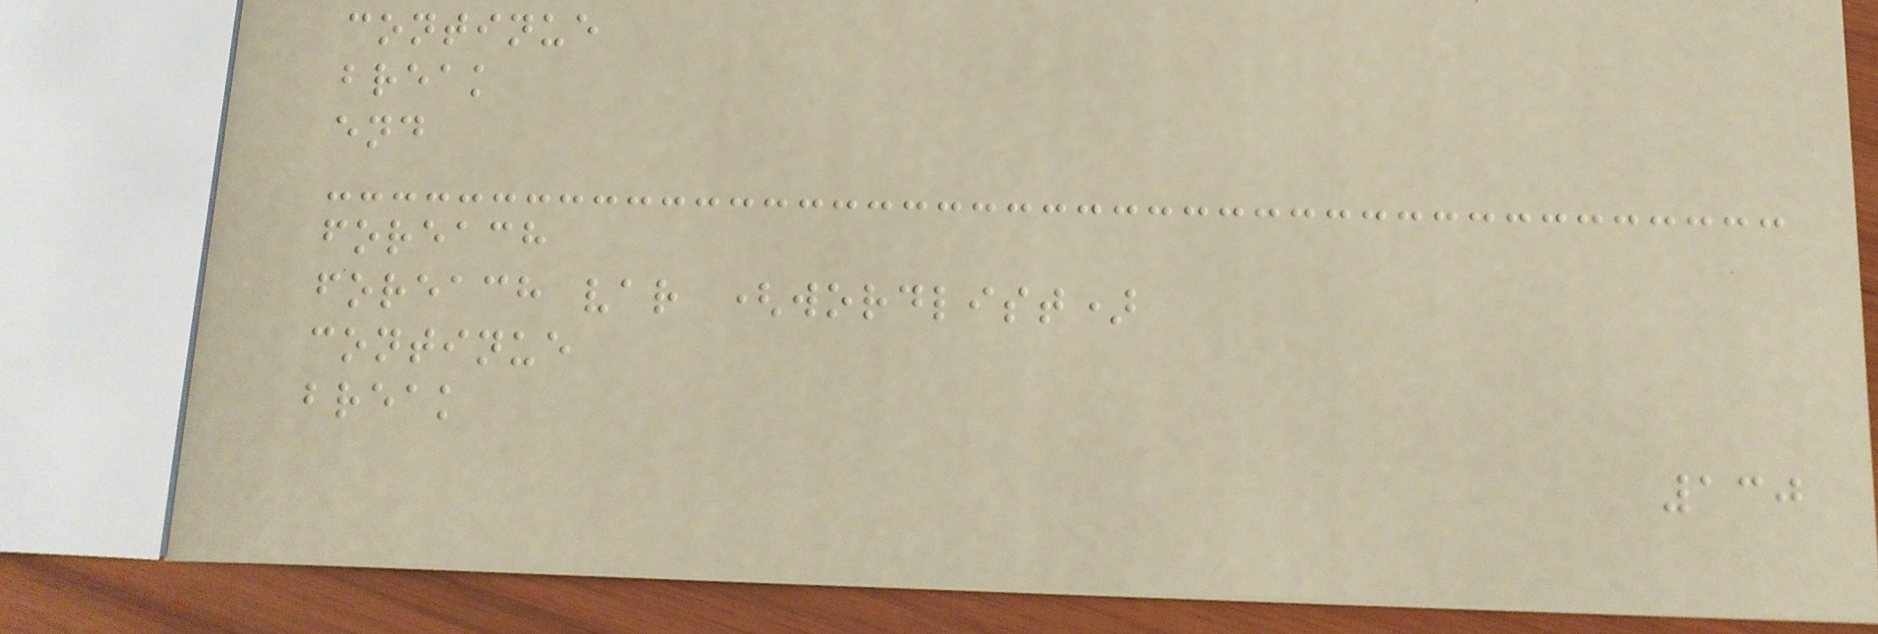continue
break
end
foreach
foreach var (wordlist)
continue
break
130
